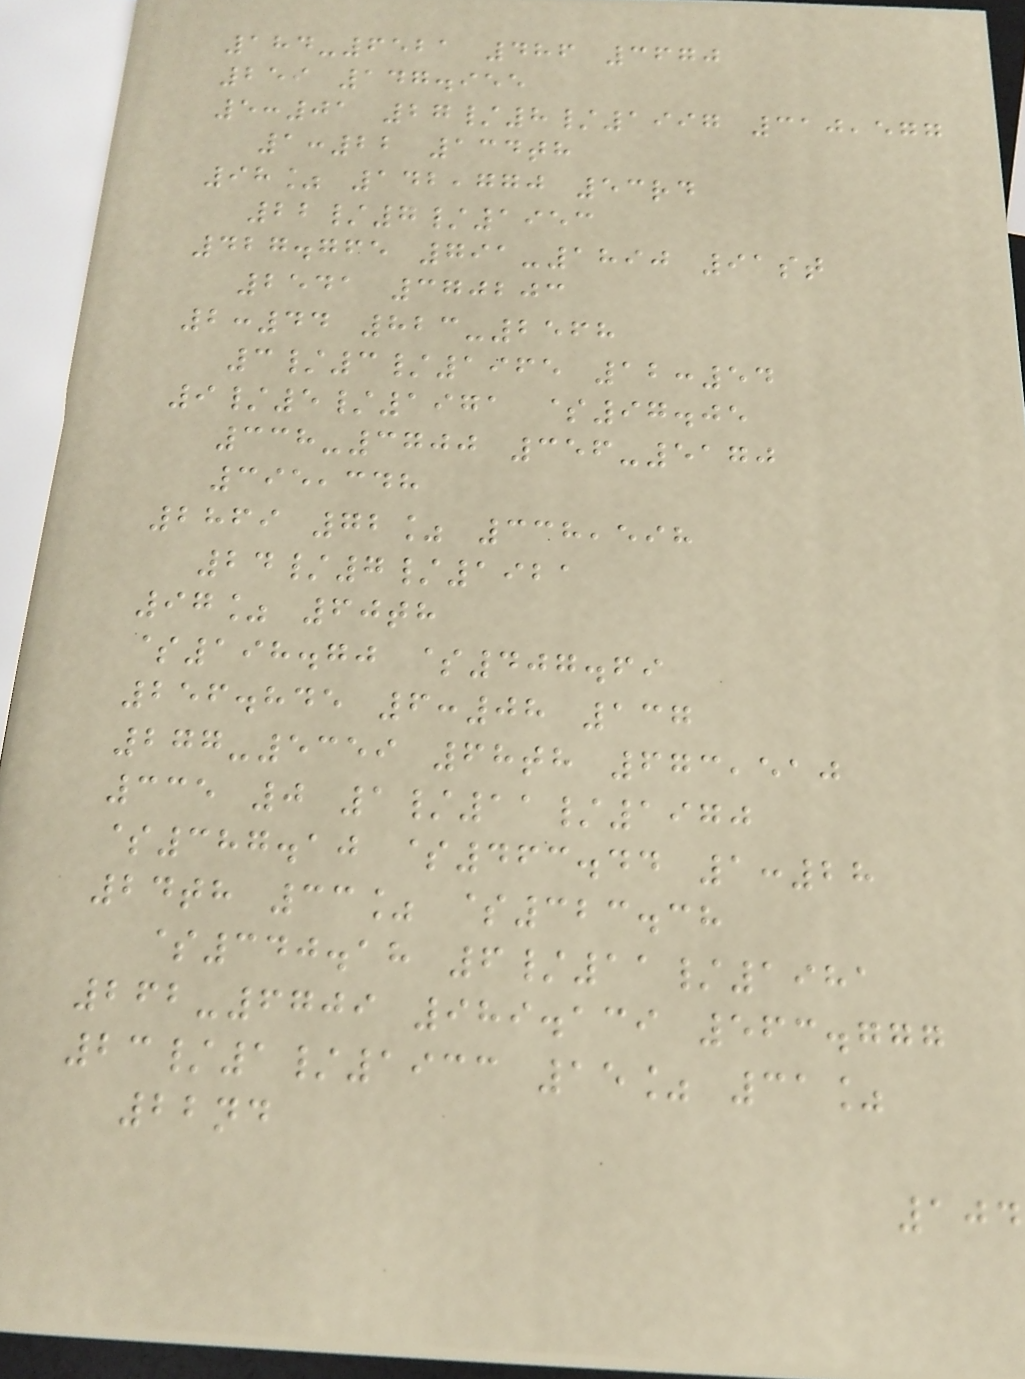184-6521 486 3670
259 147.955
5:01 27/8/1997 310,577
1:22 134th
98% 142,770 53rd
22/7/1953
427.765 791-1890 91st
2541 370203
2:44 823-2568
3/3/1965 12:54
9/5/1971 $97.05
338-3700 356-5170
395,348
2869 72% 338,598
24/7/1921
97% 60th
$198.70 $407.69
256.845 6:08 137
277-5359 68th 673,510
335 0 1/11/1970
$387.10 $463.44 1:28
24th 33% $323.38
$340.18 6/11/1981
262-6709 989.139 563.777
23/1/1933 15% 31%
22nd
104
